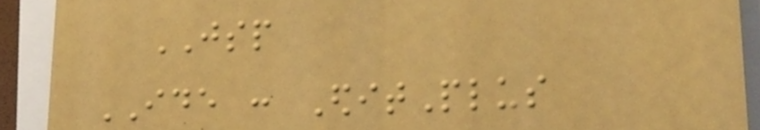JSP
IDE : EditPlus
